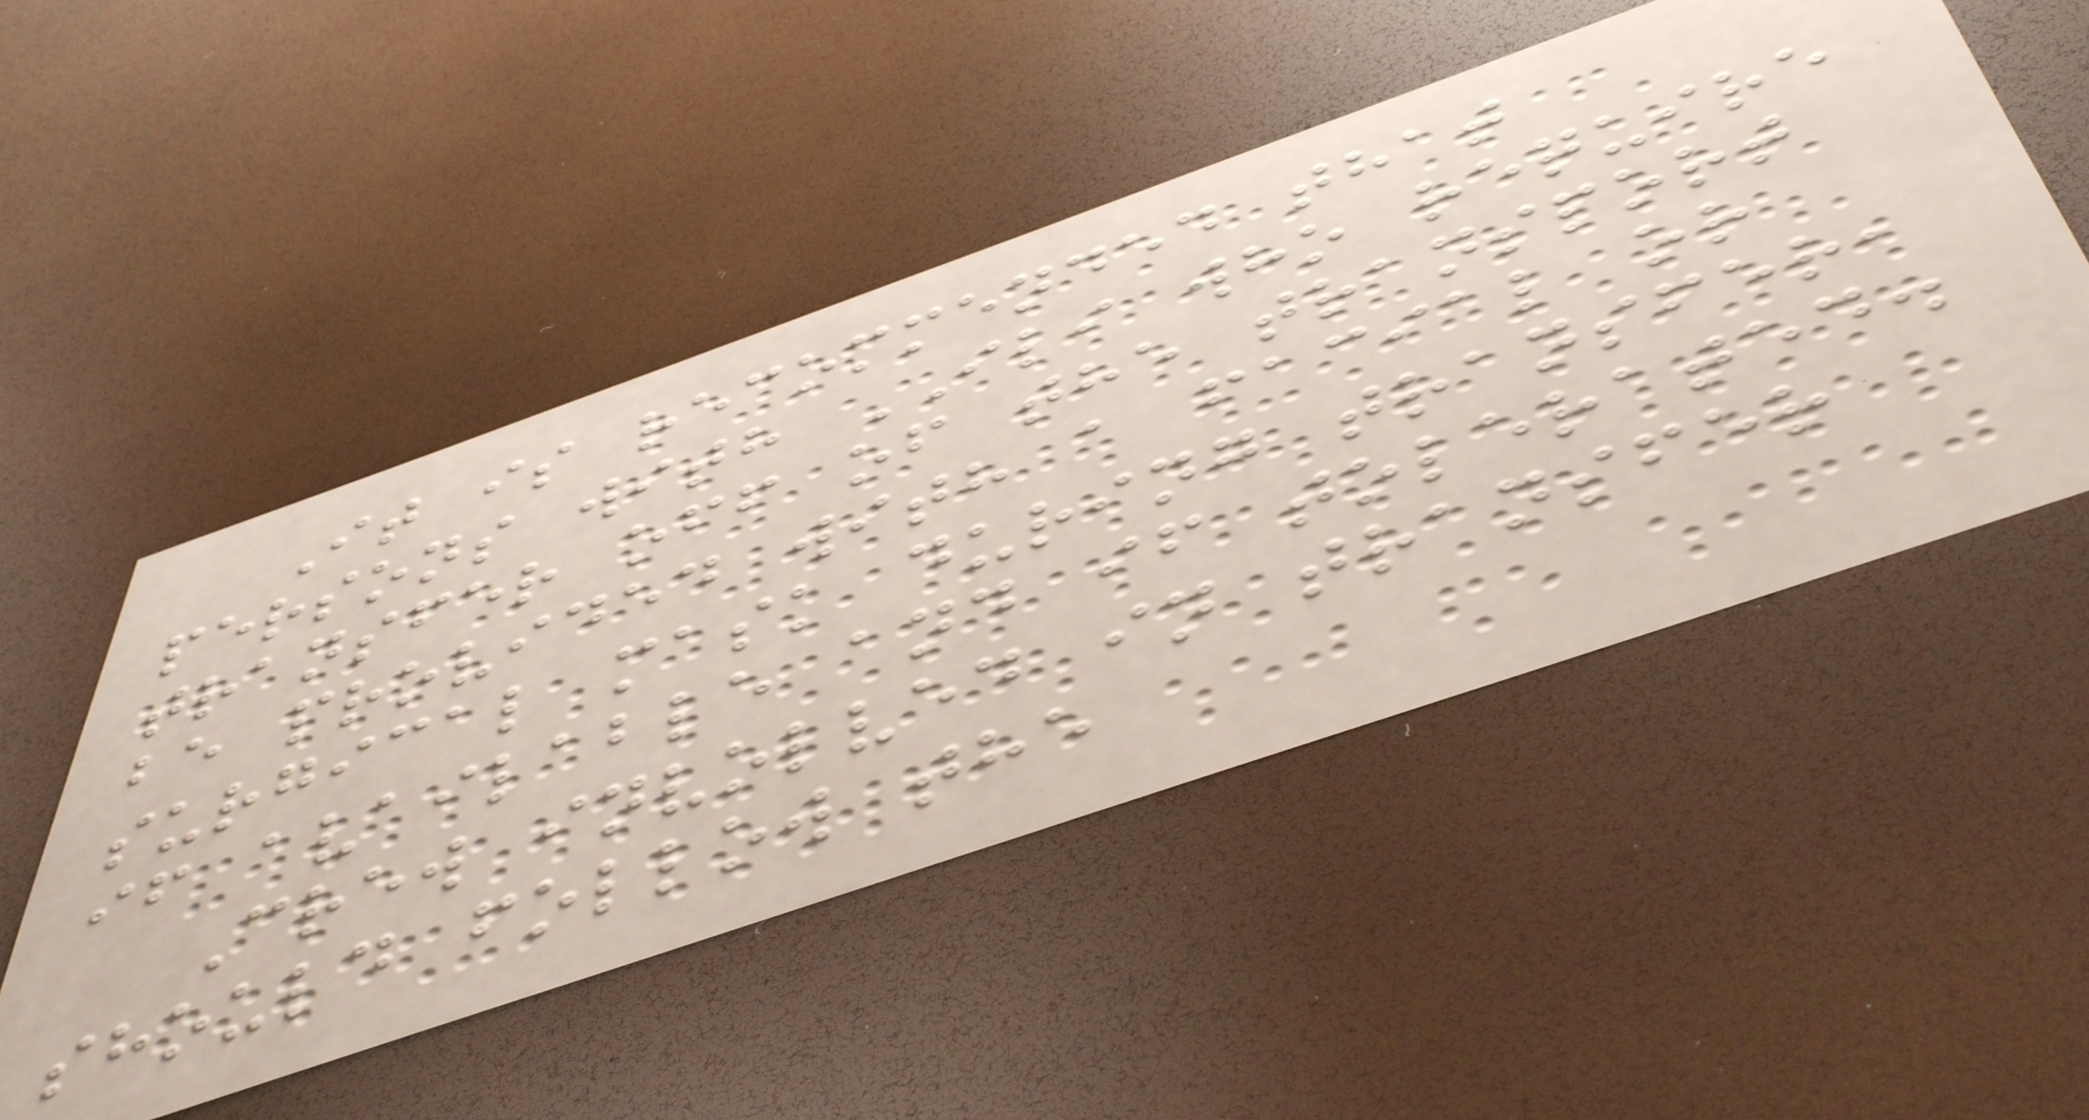It is recommended that
persons with ILI who require
transfer off of the transport
be provided with a facial or
surgical mask during transfer,
if available and if tolerated.
Crew involved in transfer
should follow the
